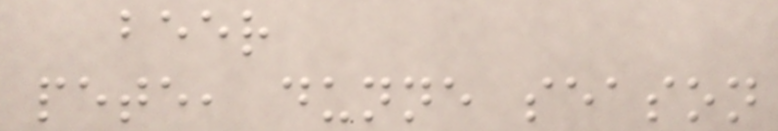beer
pete, dunne season
